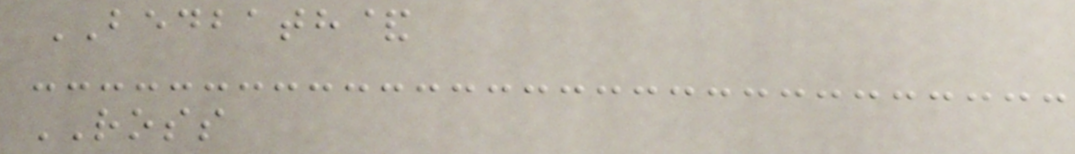BEDBATH&
ROSS
